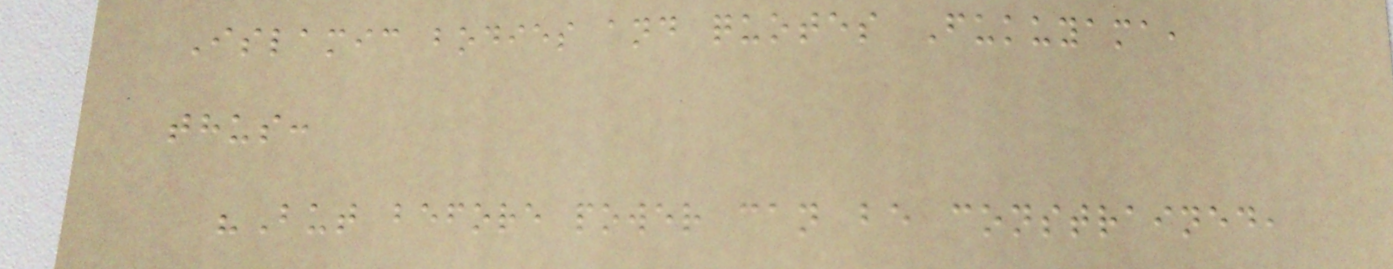Islamic bodies and quotes Fukuyama,
thus:
"But before power can be constrained,
